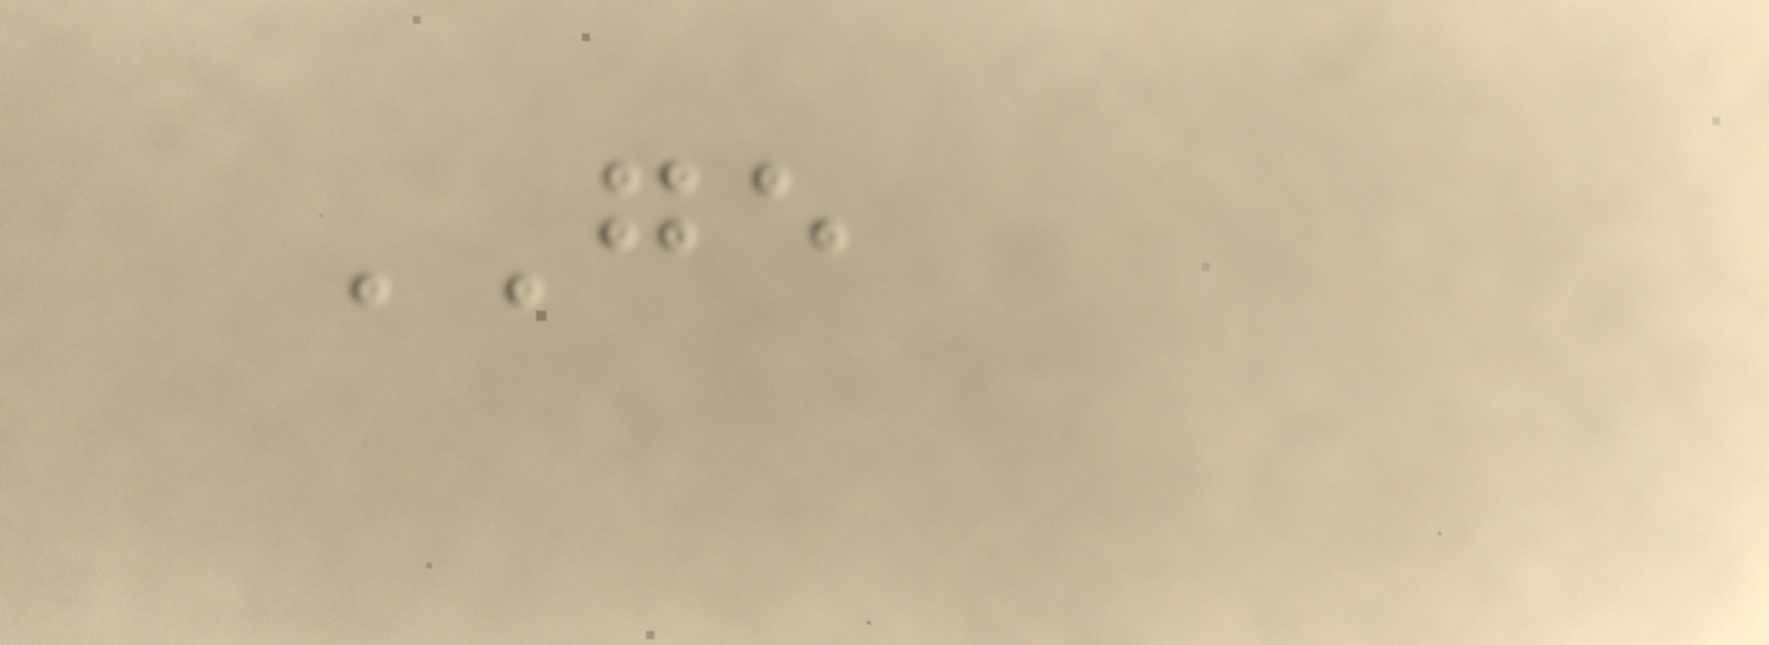GE
